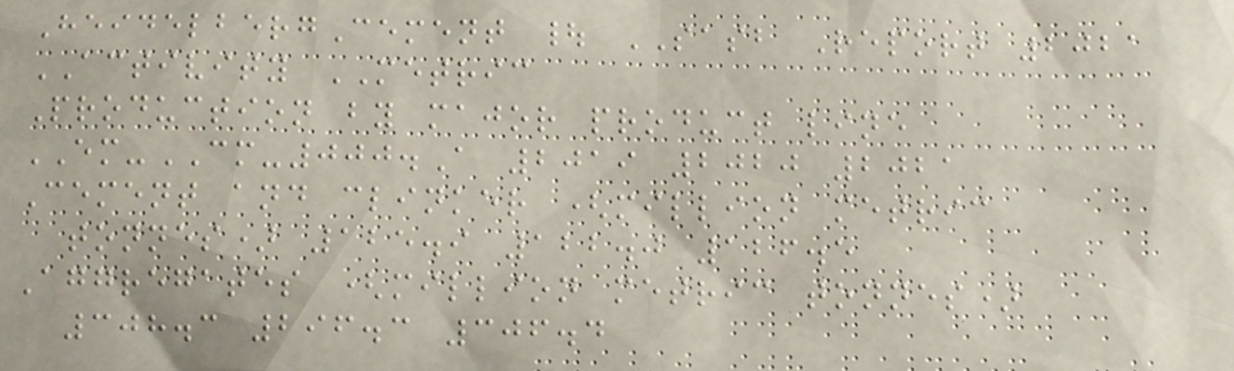HeidelbergCement | SASB Report 2021
ACTIVITY METRIC
Production by major product line
EM-CM-000.A 2019 2020 2021
Cement and clinker (million metric
tonnes) 125.9 122.0 126.5
Aggregates (million metric tonnes)
308.3 296.3 306.4
